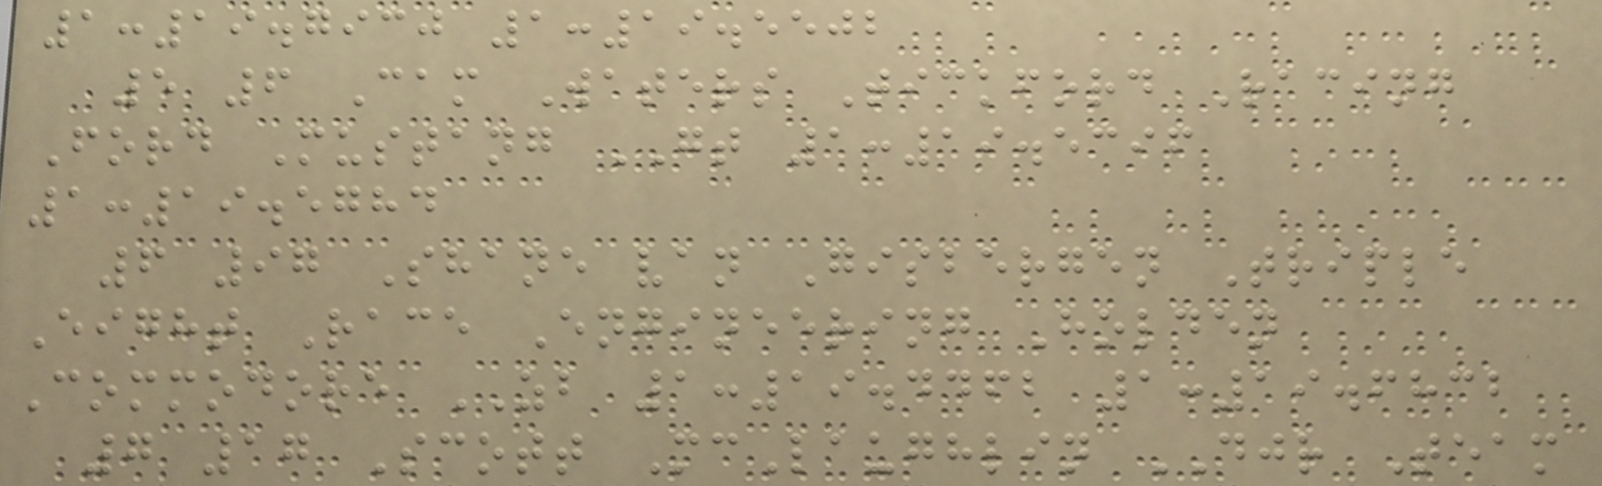1:19.7930 1:19.5502
5 6 Cam Waters Tickford Racing
Ford Mustang GT 1:19.5396
1:19.5784
6 97 Shane van Gisbergen Triple
Eight Race Engineering Holden
Commodore ZB 1:19.4462 1:19.6832
7 17 Scott McLaughlin DJR Team
